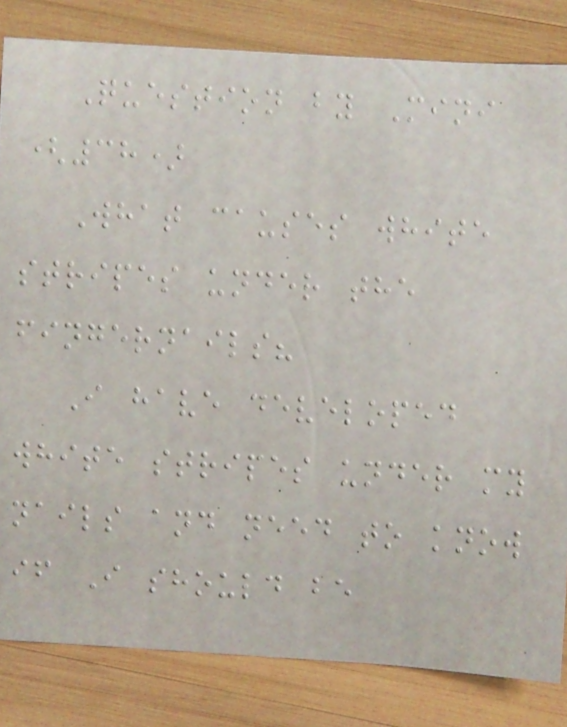Question by Mini
(38)
What causes white
stripes under the
fingernails?
I have developed
white stripes under my
nails and need to know
if I should be
